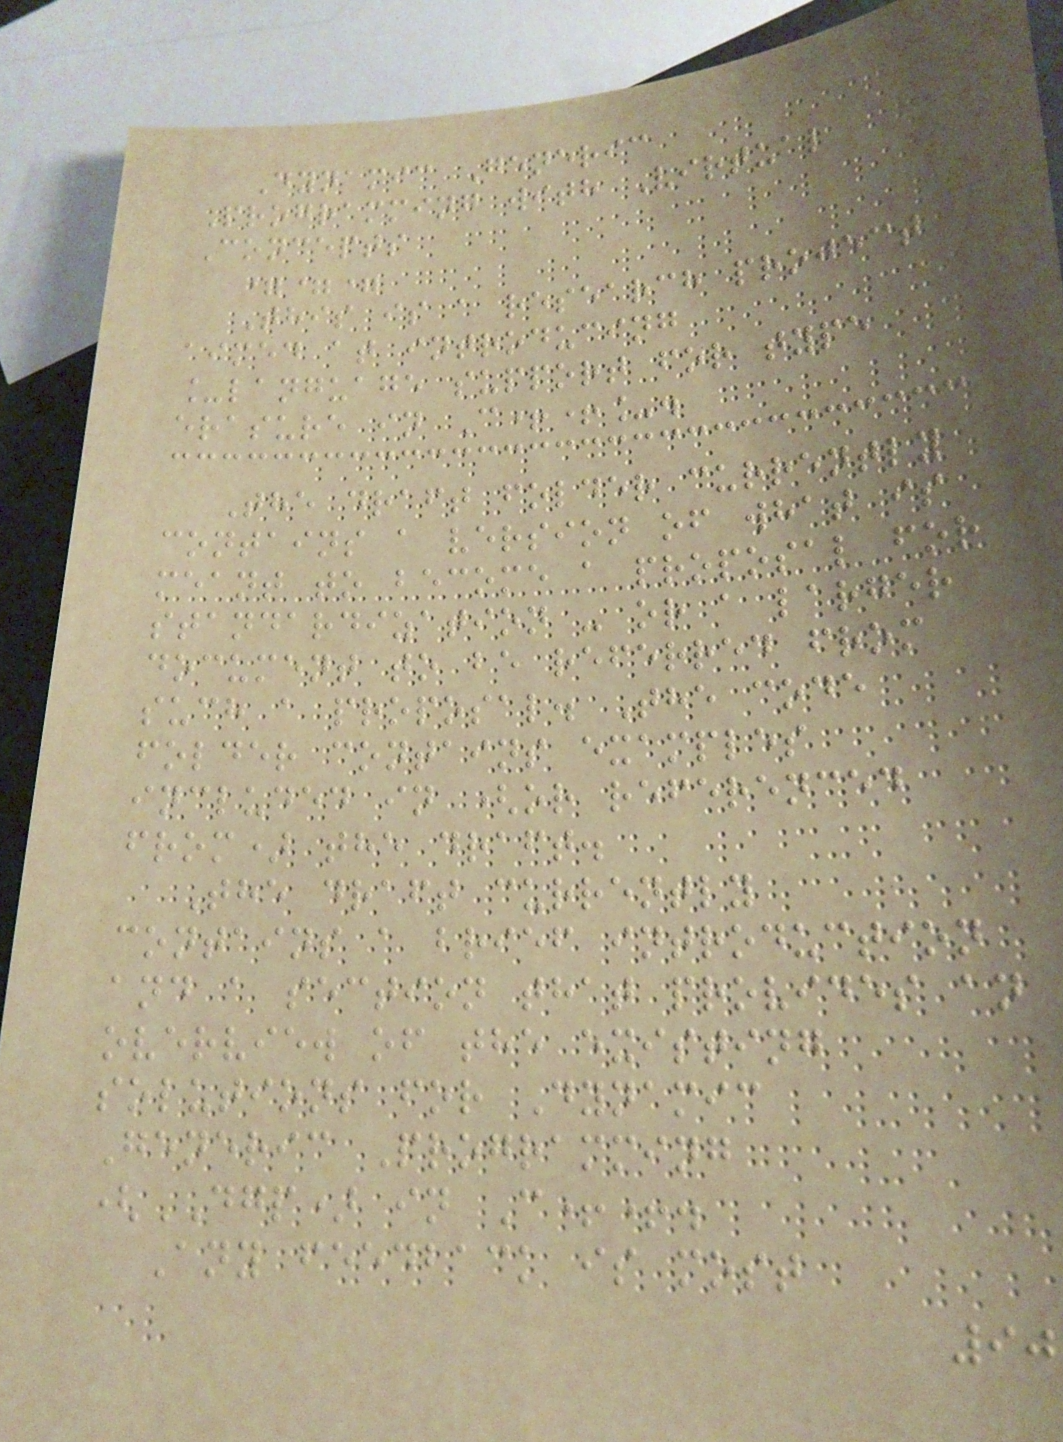Dynamic Generic
Programming with Virtual
Concepts
===
This is a research project
aimed at introducing
_language support for type
erasure in C++_.
The draft folder currently
contains a version of what is
meant to become a proposal for
standardization - or a larger
document to be referred from
such a proposal. The code
folder contains examples
included in (or referenced
from) the draft.
The draft currently
contains a brief introduction
and a section that provides an
overview of the existing
solutions for Dynamic
Generic Programming
(DGP) in C++.
Any feedback is most
90
